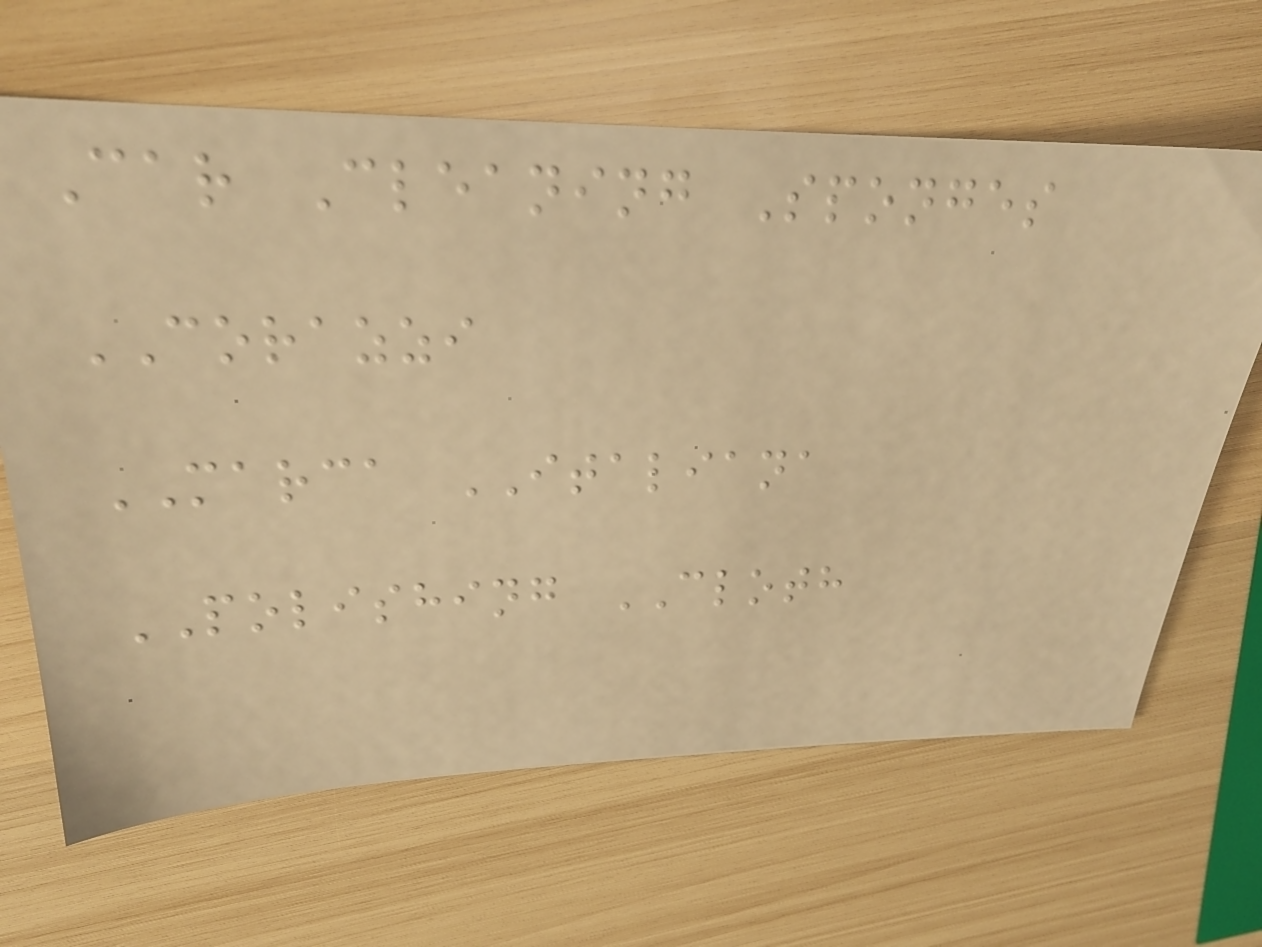Car Cleaning Sponges
CORAZZI
MARCA ITALIANA
POLISHING CLOTH
